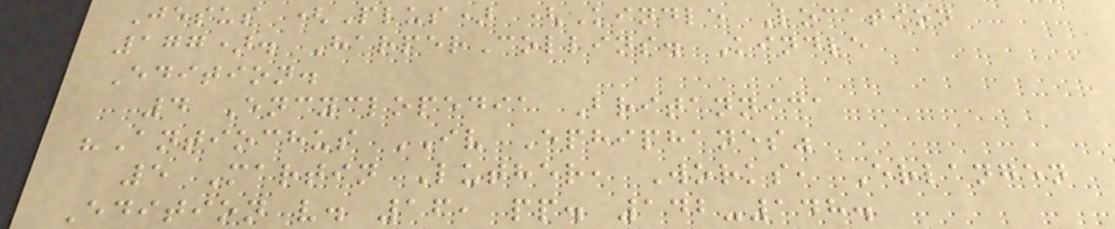Jesus (Plus) (Kindle Location
177). HarperCollins. Kindle
Edition.
4 Encyclopedia Britannica
"Antiochus IV Ephiphanes"
5 Martin Luther, Works, Erlangen
Edition v. 16, pp. 142-148.
